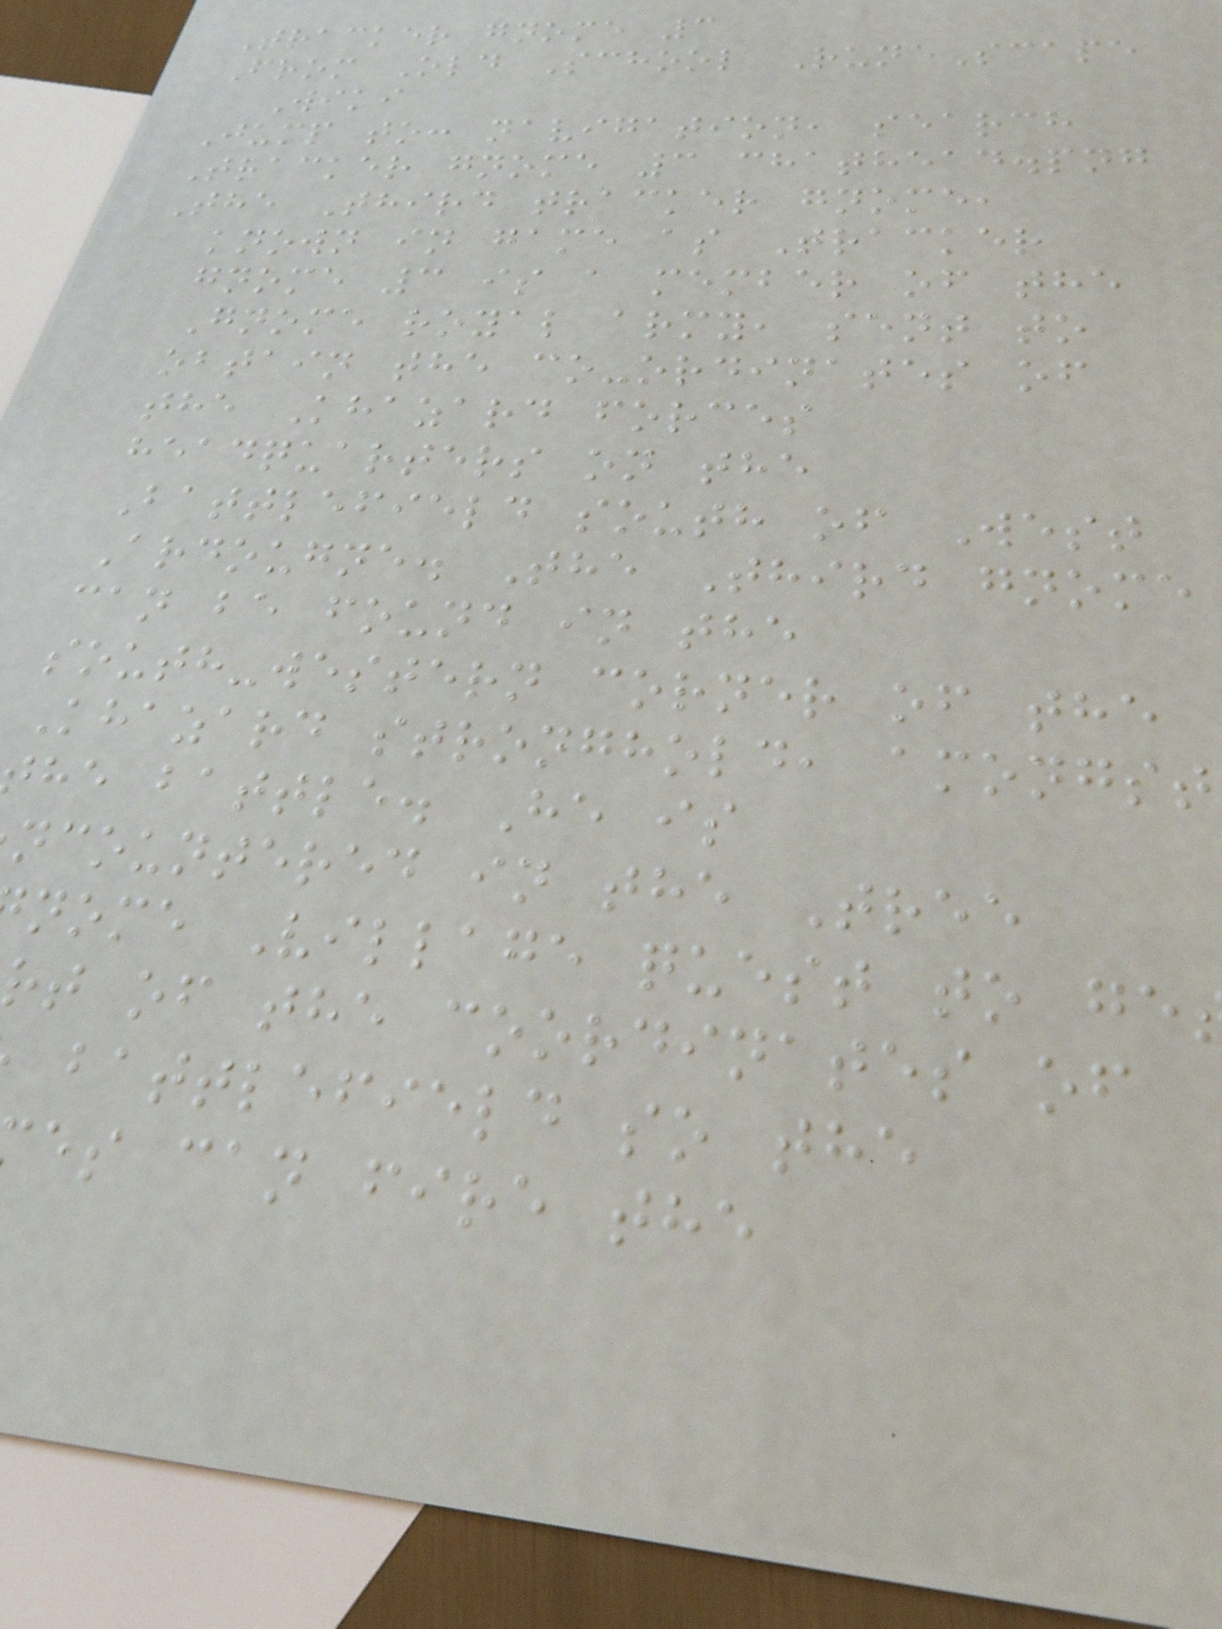Tracker gnome 3
From Old School RuneScape
Wiki
Jump to: navigation, search
Tracker gnome 3 chathead.png
The Third tracker gnome,
known in game as Tracker
gnome 3 is a member of the
Gnome royal army, sent to
obtain the co-ordinates of
the Khazard forces
headquarters on the
Battlefield south of West
Ardougne. The Third gnome
can be found in the
south-western corner of the
Khazard stronghold, amongst
he battle. He is
ncountered in the Tree
nome Village quest to ge
t of the coordinates of
battlefield so the
es can fire the
